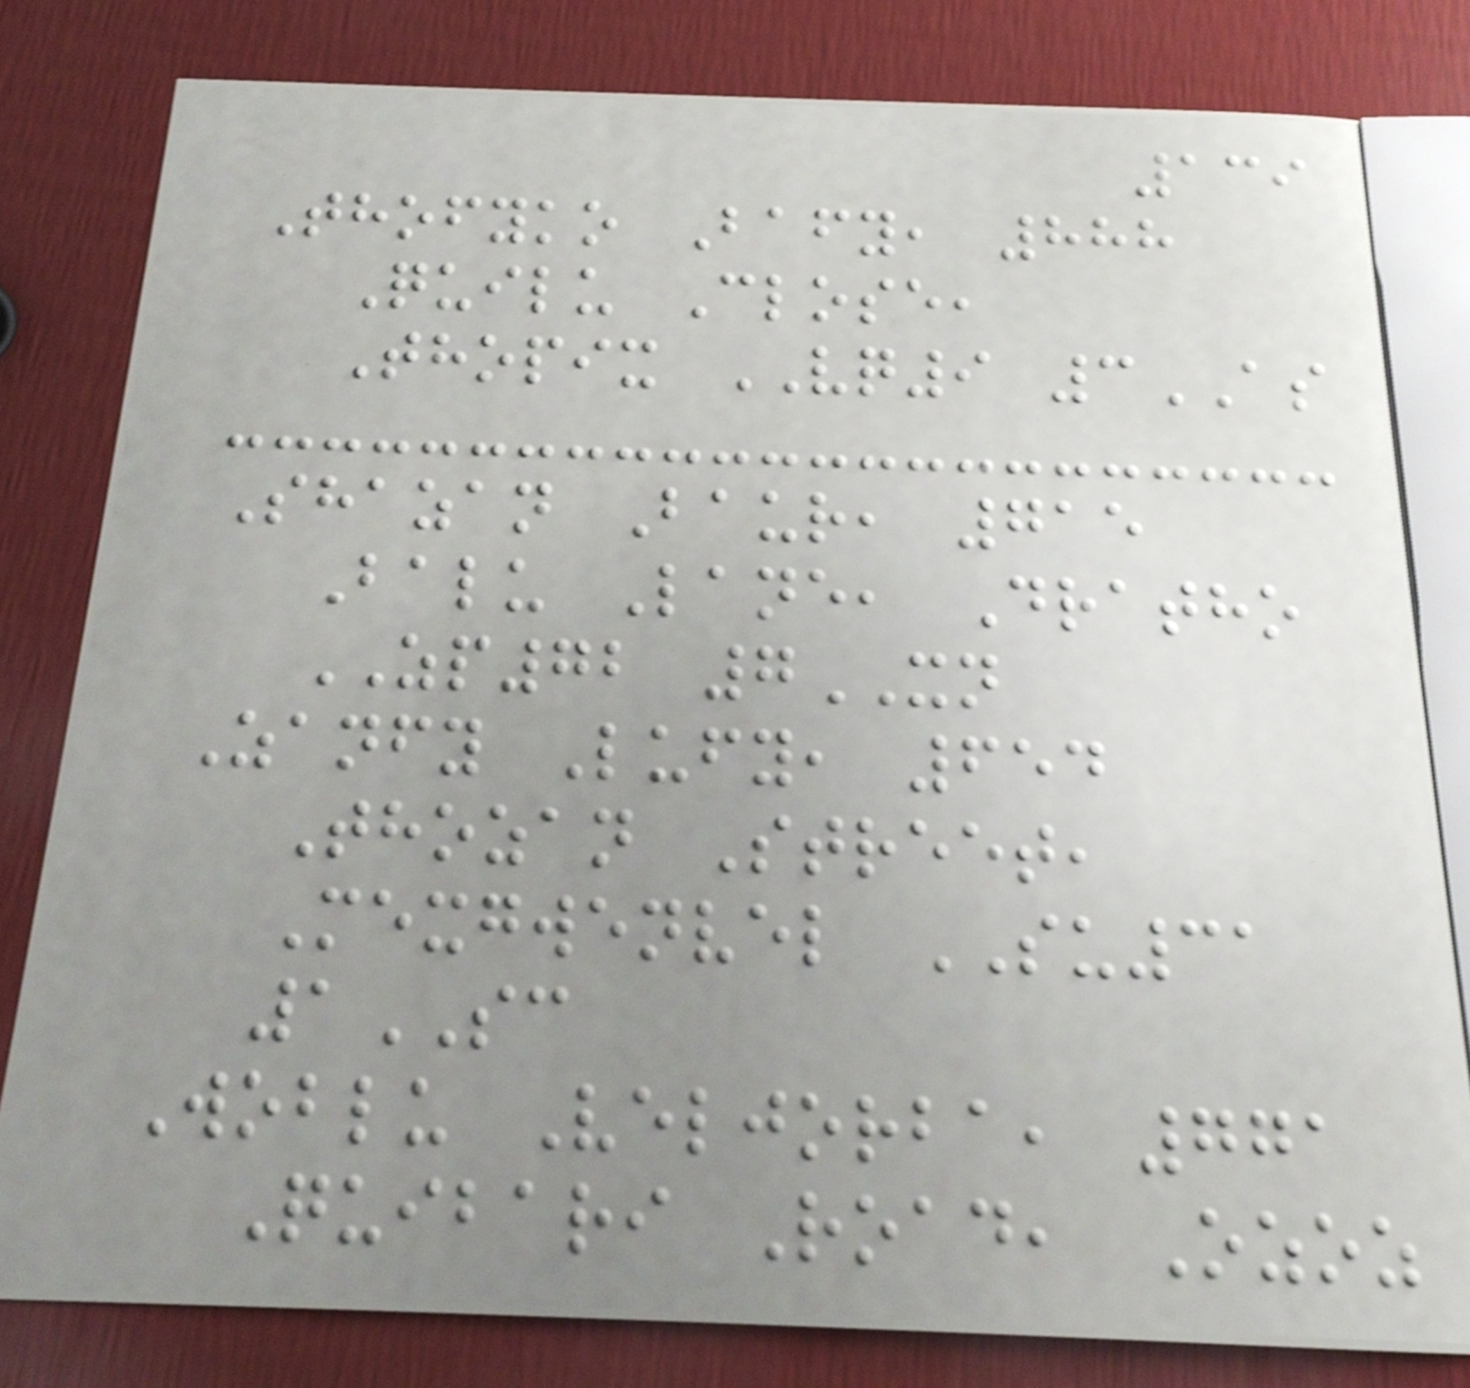139
Thofyko Bafy, 888
Quilu Close,
Thopix VQ9 3AS
Shazan Baur, 715
Balu Lane, Dratho
ZP72 7XN
Zanfy Lufy, 654
Thozan Street,
Mexgwenvel SU31
1SC
Woblu Veljorba, 771
Quibari Road, Ozoz
